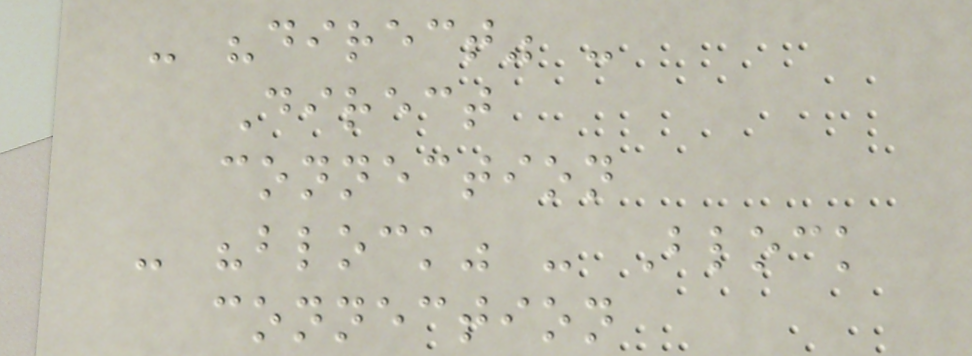- "direct" -
Direct
connection
- "block" - Block
connection
